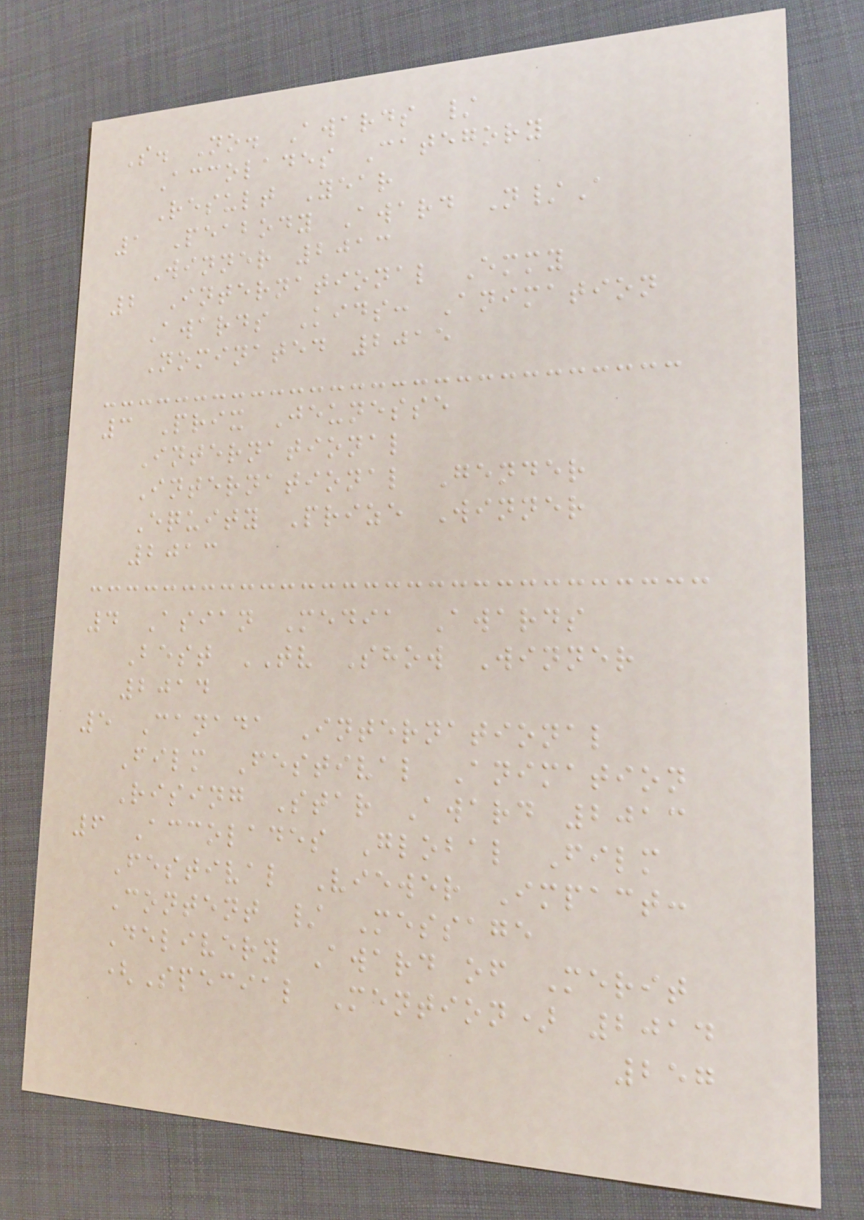S. No. Awards /
Accolades Category
Result Year
1 Peabody Award N/A
Winner 2013
2 International Emmy
Awards Kids: Animation
Nominated 2015
3 Prix Jeunesse
International
International Gender
Equity Prize Winner
2013
4 Asian Media Awards
Best TV Show Winner
2014
5 Canada International
Film Festival Animation
Rising Star Award 2013
6 Accolades Global Film
Festival Viewer Impact:
Content / Message
Delivery Award of Merit
(Special Mention) 2014
257
